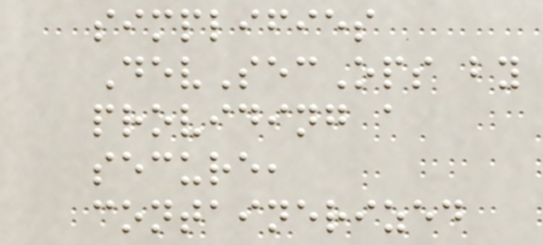simplifies
DevSecOps by
providing a
secure,
containerized
